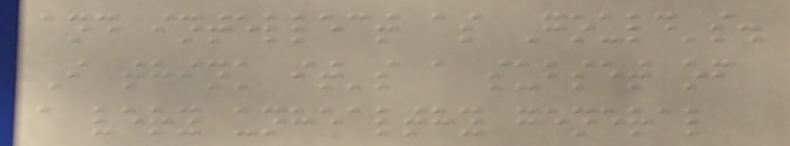and intellect as Gould's.
I think it's a subset of
a very unhealthy general
